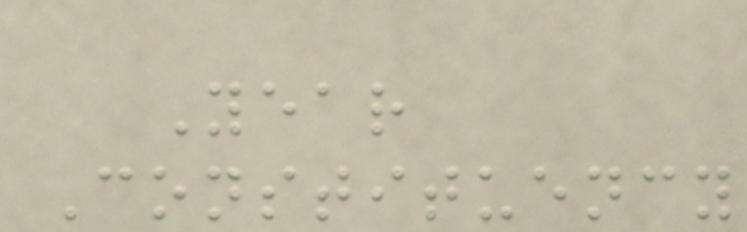Year
Constituency
